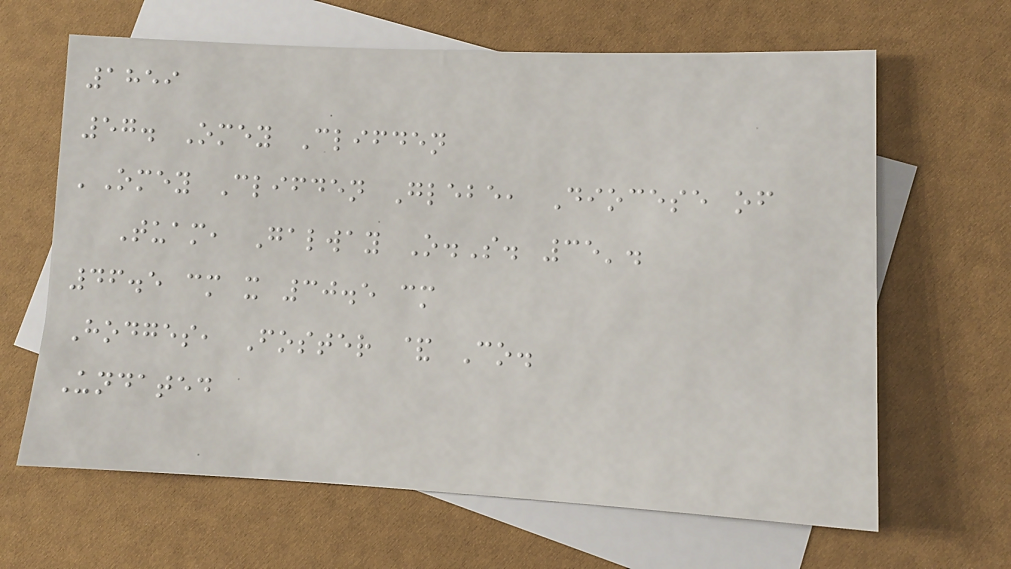1859
57. Omey Clifden
'Omey Clifden Glebe, Diocese of
Tuam, Galway O.S. 35'.
46.5 cm x 30.5 cm
Hodges, Foster & Co.
Undated
